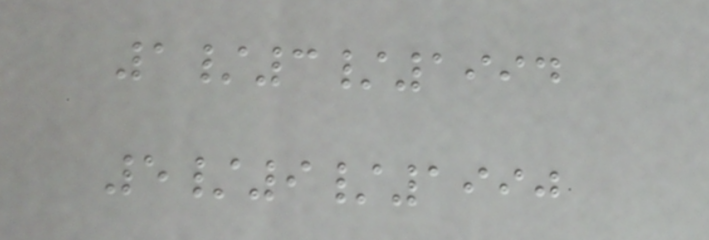1/3/1994
5/9/1990
